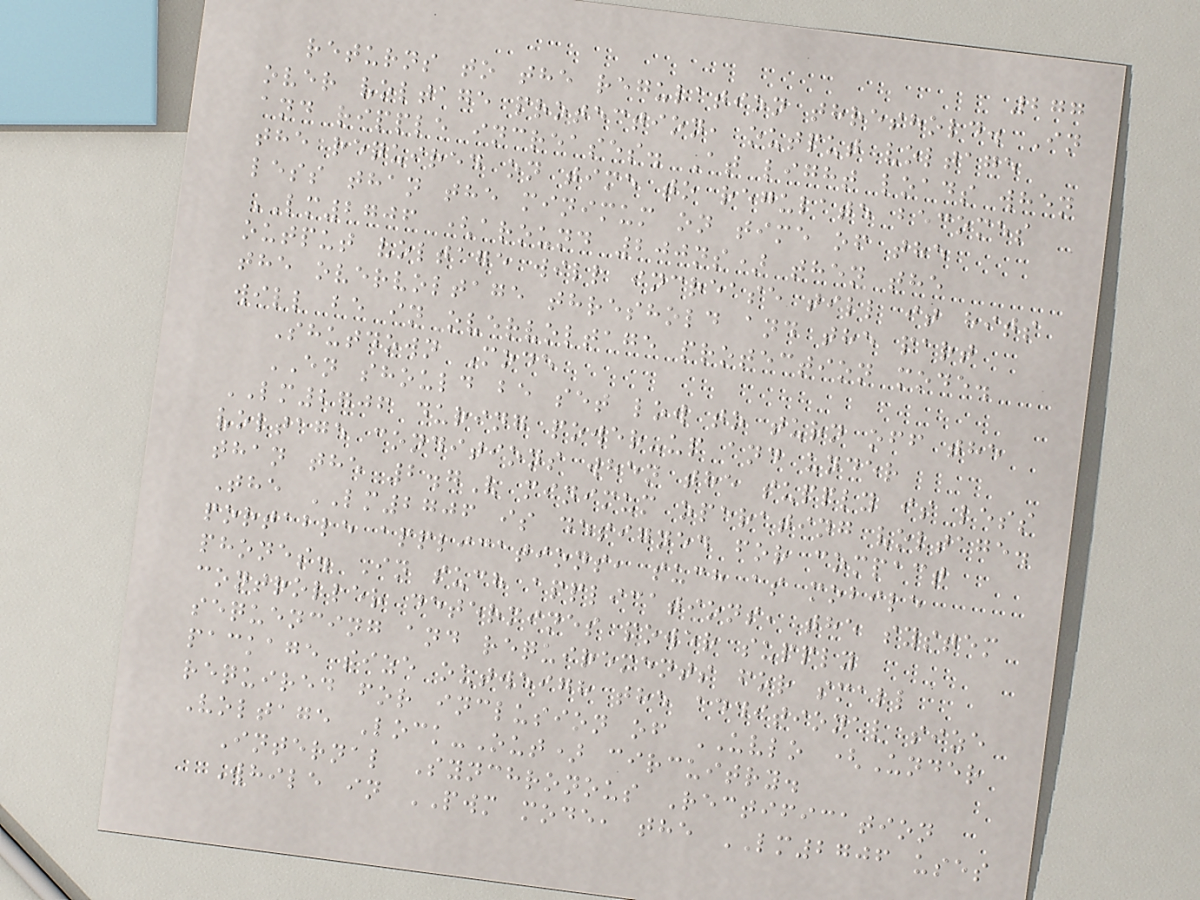277
returns to the regulation threshold. In
over voltage protection, output voltage
and ripple increases. At light loads when
the required on time to regulate becomes
less than the minimum on time of the
LM2706 (around 200ns) then the
output voltage will increase till it hits
the overvoltage threshold and the part
will be in overvoltage protection mode.
Shutdown Mode
EN should be set low to turn off the
LM2706 during power-up and under
voltage conditions when the supply is less
than the 2.7V minimum operating voltage.
The LM2706 is designed for compact
portable applications, such as mobile
phones. In such applications, the system
controller determines power supply
sequencing and requirements for small
package size outweigh the additional size
required for inclusion of UVLO (Under
Voltage Lock-Out) circuitry.
Internal Synchronous Rectification
While in PWM mode, the LM2706 uses
